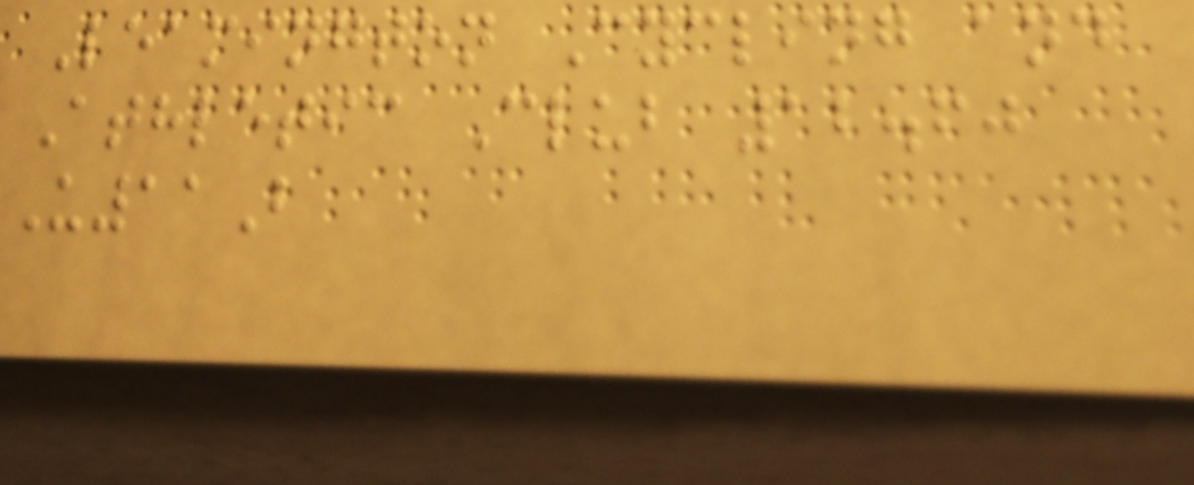Leamington Cycling and
Athletic Club 12.60
U11B
